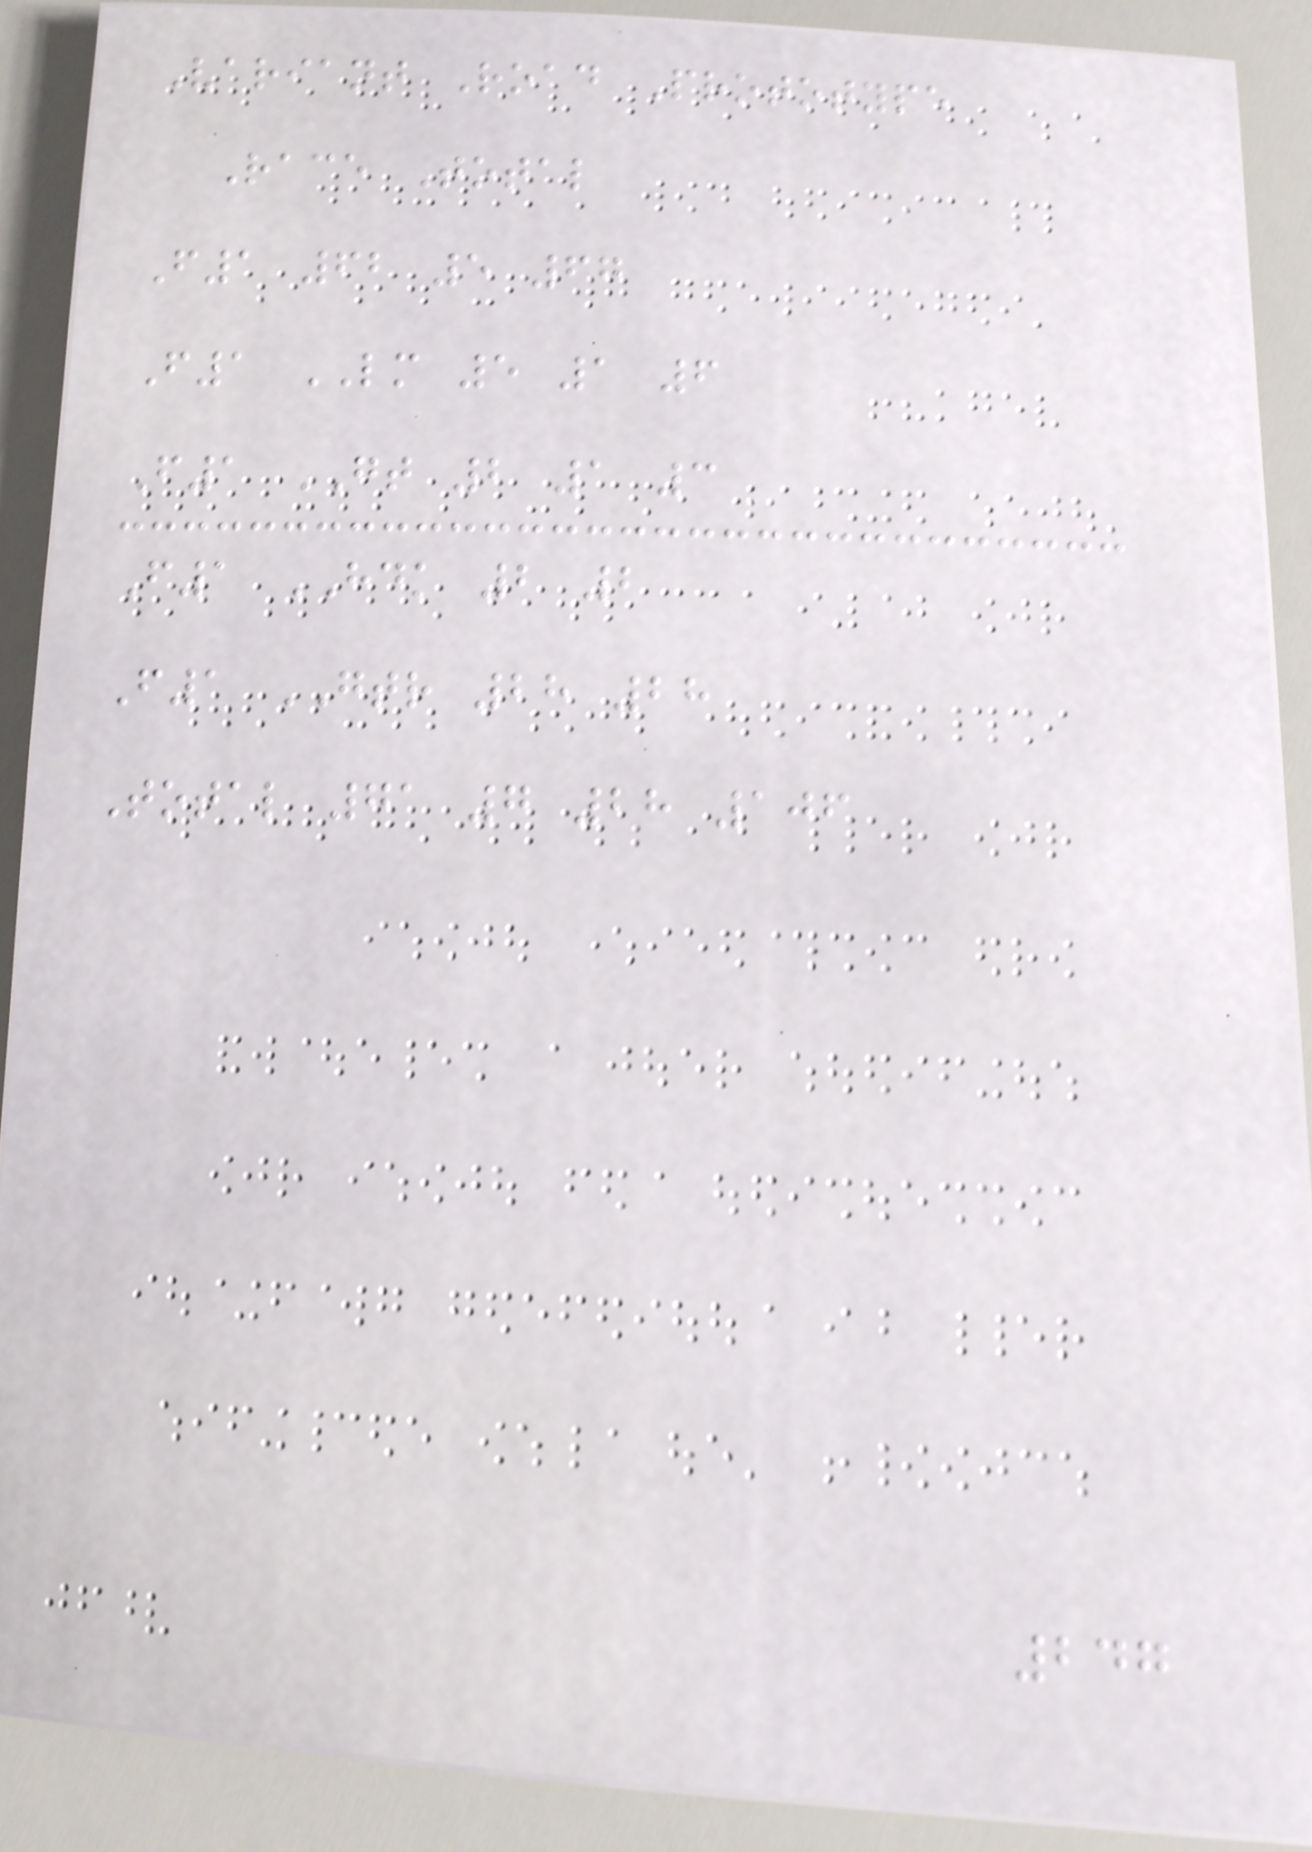Variant Road Prototype
Race Total
F1 62 5 67
F1 LM 5 1 6
F1 GT 2 1 3
F1 HDK 2 2
F1 GTR 28 28
Total 71 7 28 106
247
